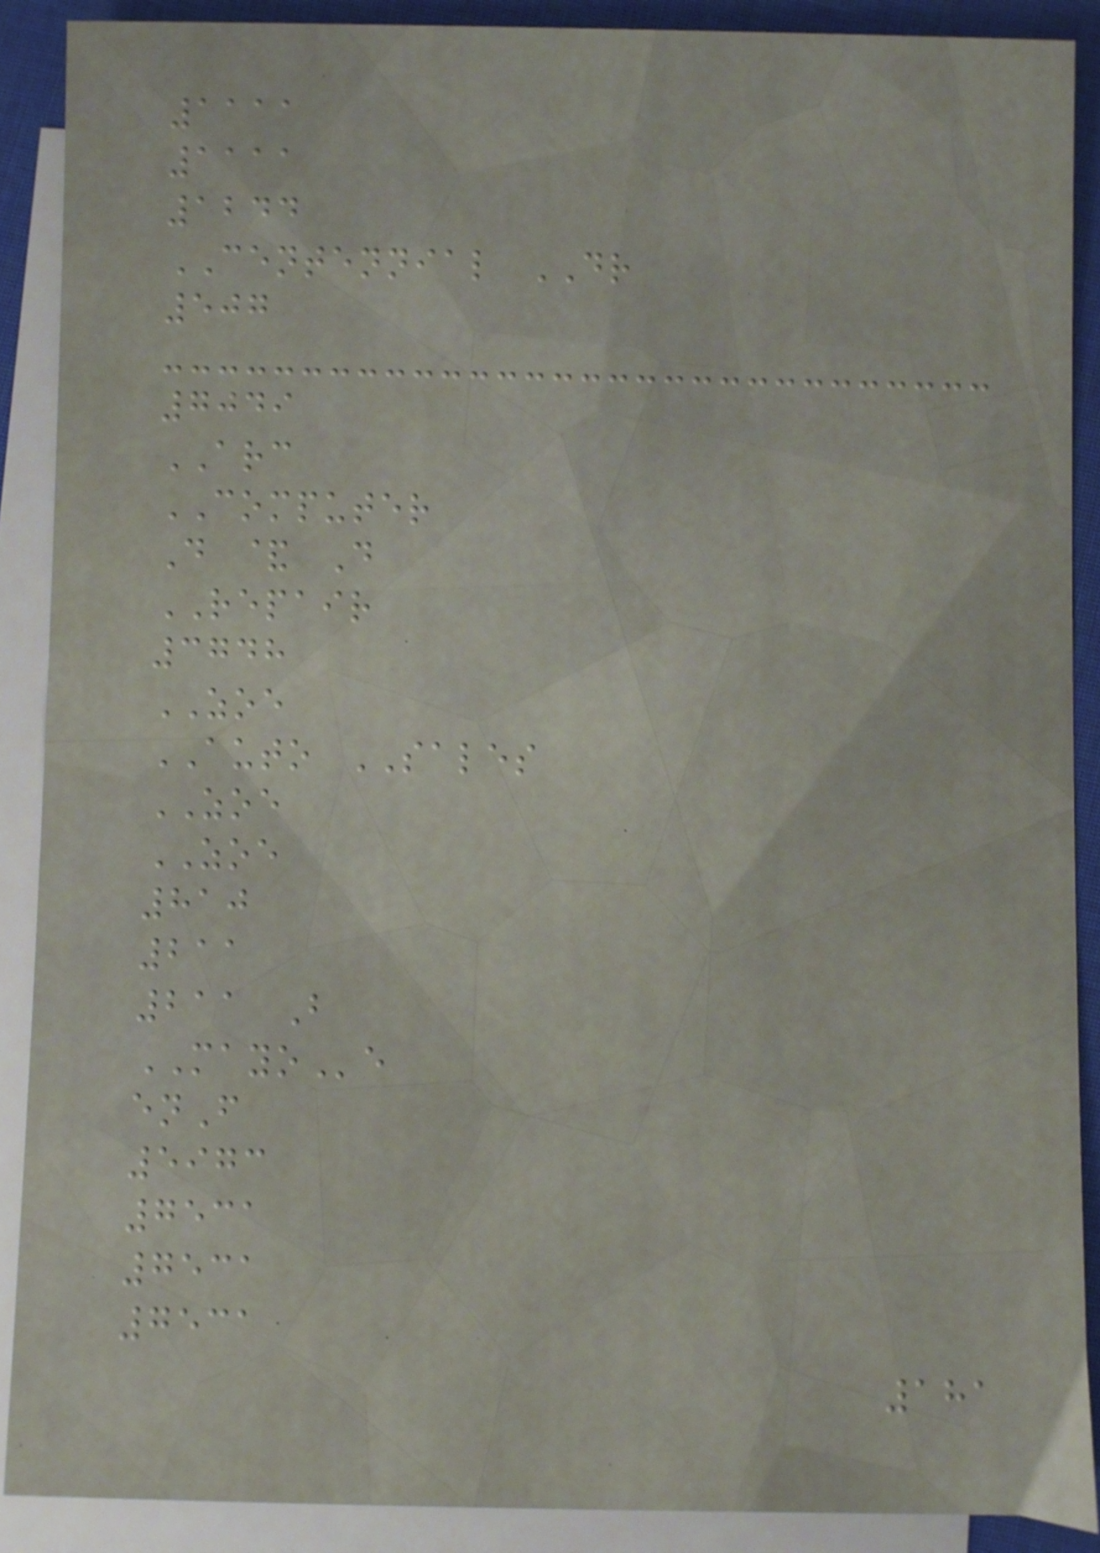1111
1111
1244
CENTENNIAL DR
507
7049
ARC
COMPUTER
D & D
REPAIR
3748
ZOE
AUTO SALES
ZOE
ZOE
810
211
211 B
MAYOe
enF
5973
7531
7531
7531
181
